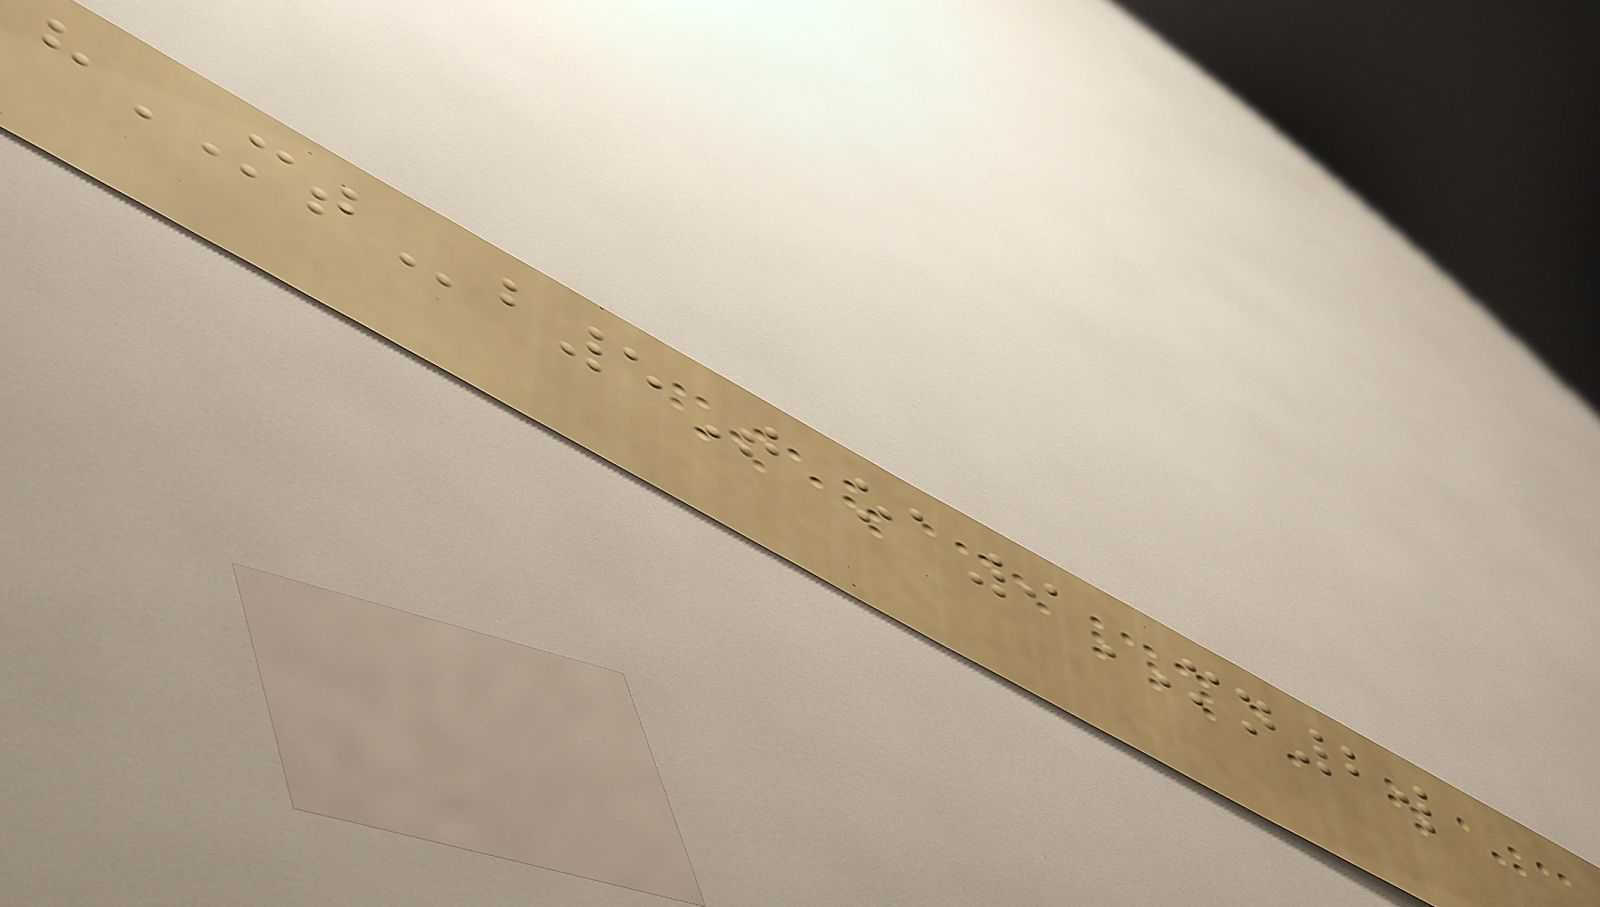hMTb5T oa9MN2w
